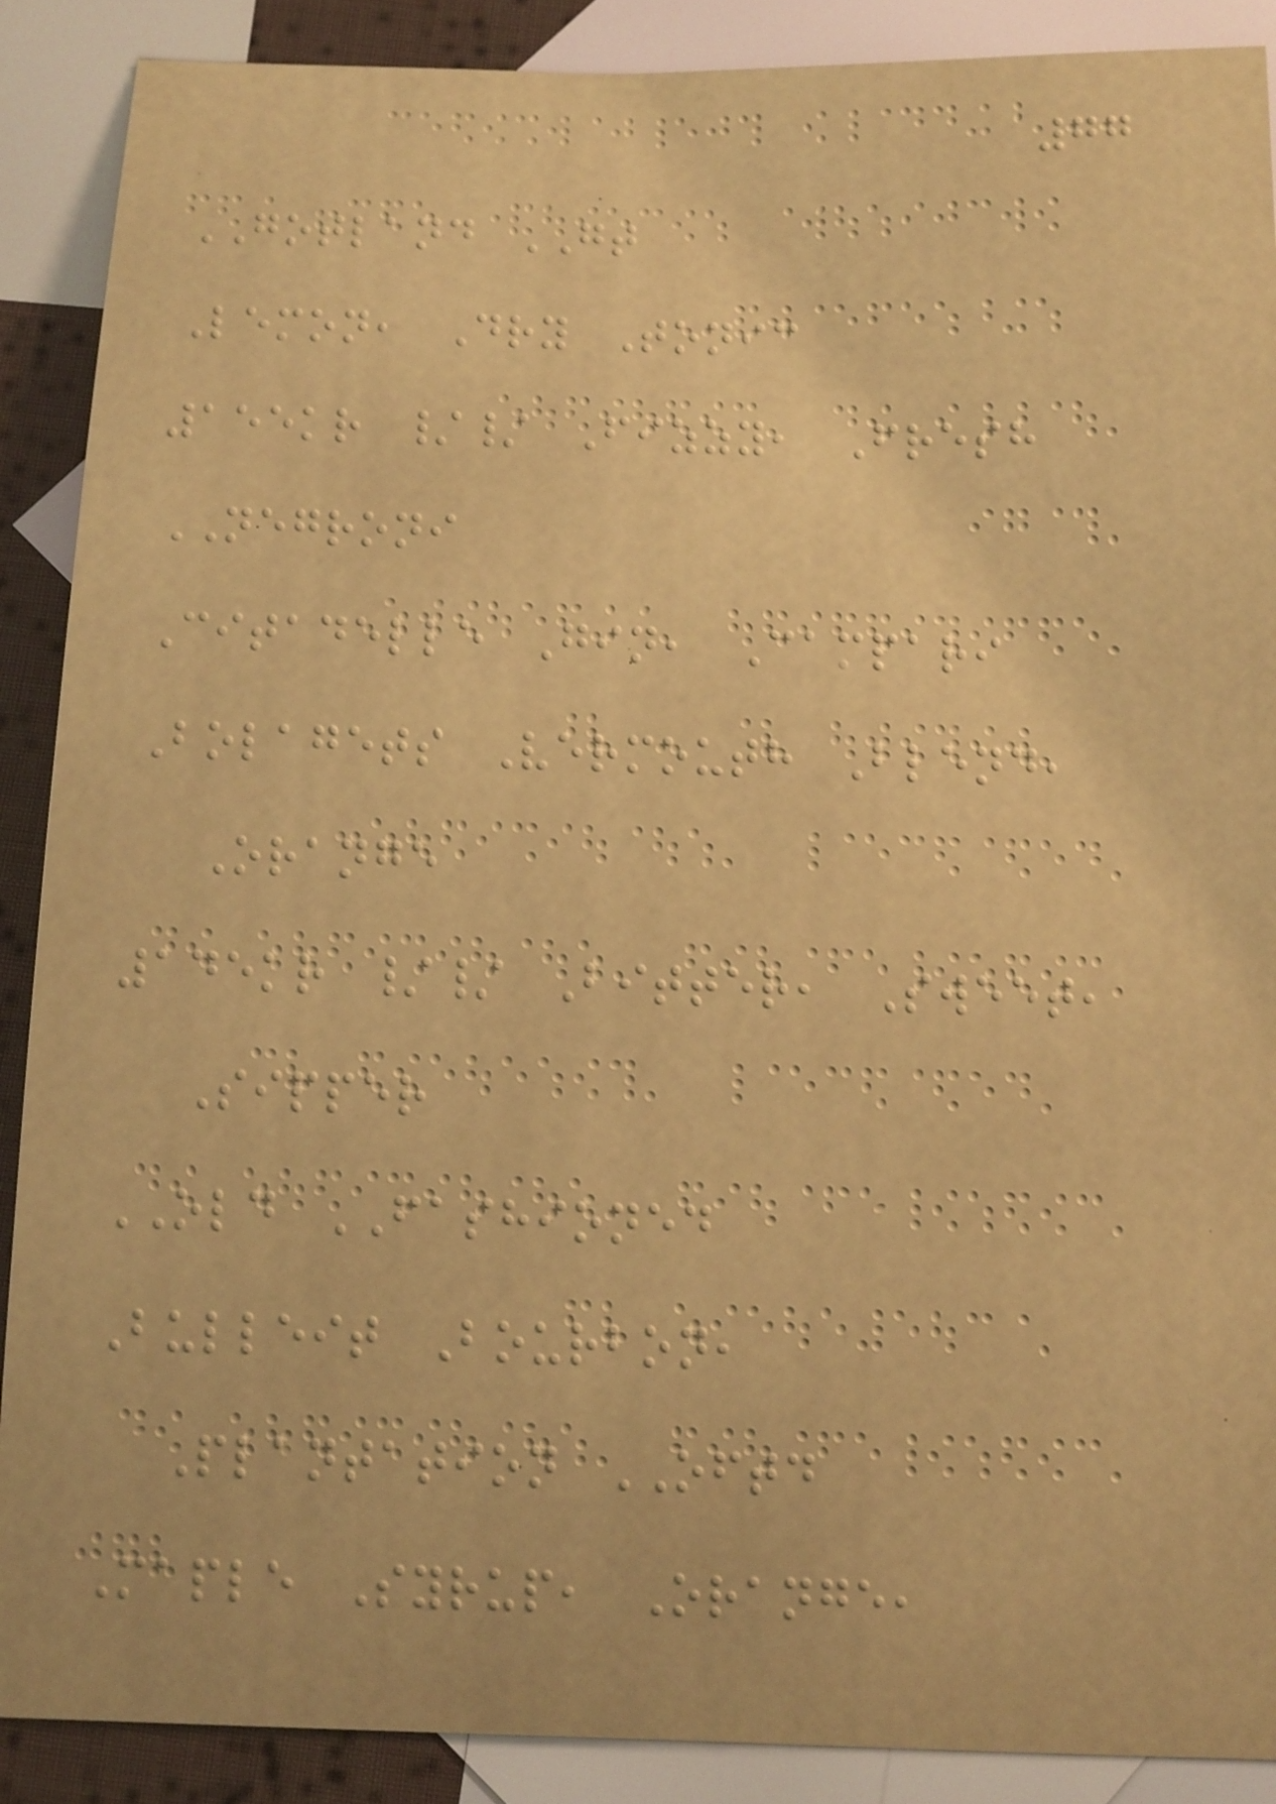77
GOTLAND GT
Lemon, Dry Tonic
155kr // Fizzy, Fresh
NEGRONI
Citadelle Gin, Campari
Bolagets Vermouth Blend,
Orange
145kr // Bitter, Sweet,
Sipper
OLD FASHIONED
Bulleit Bourbon,
Plantation OFTD
Maple Syrup, Orange,
